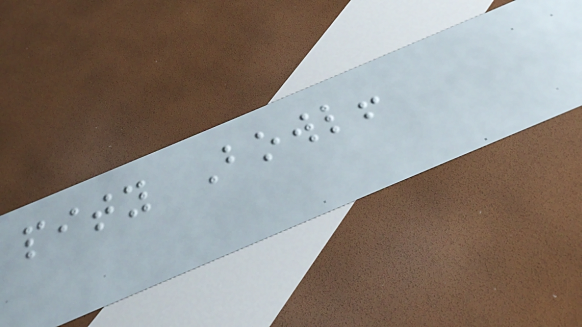pity Bowl!
